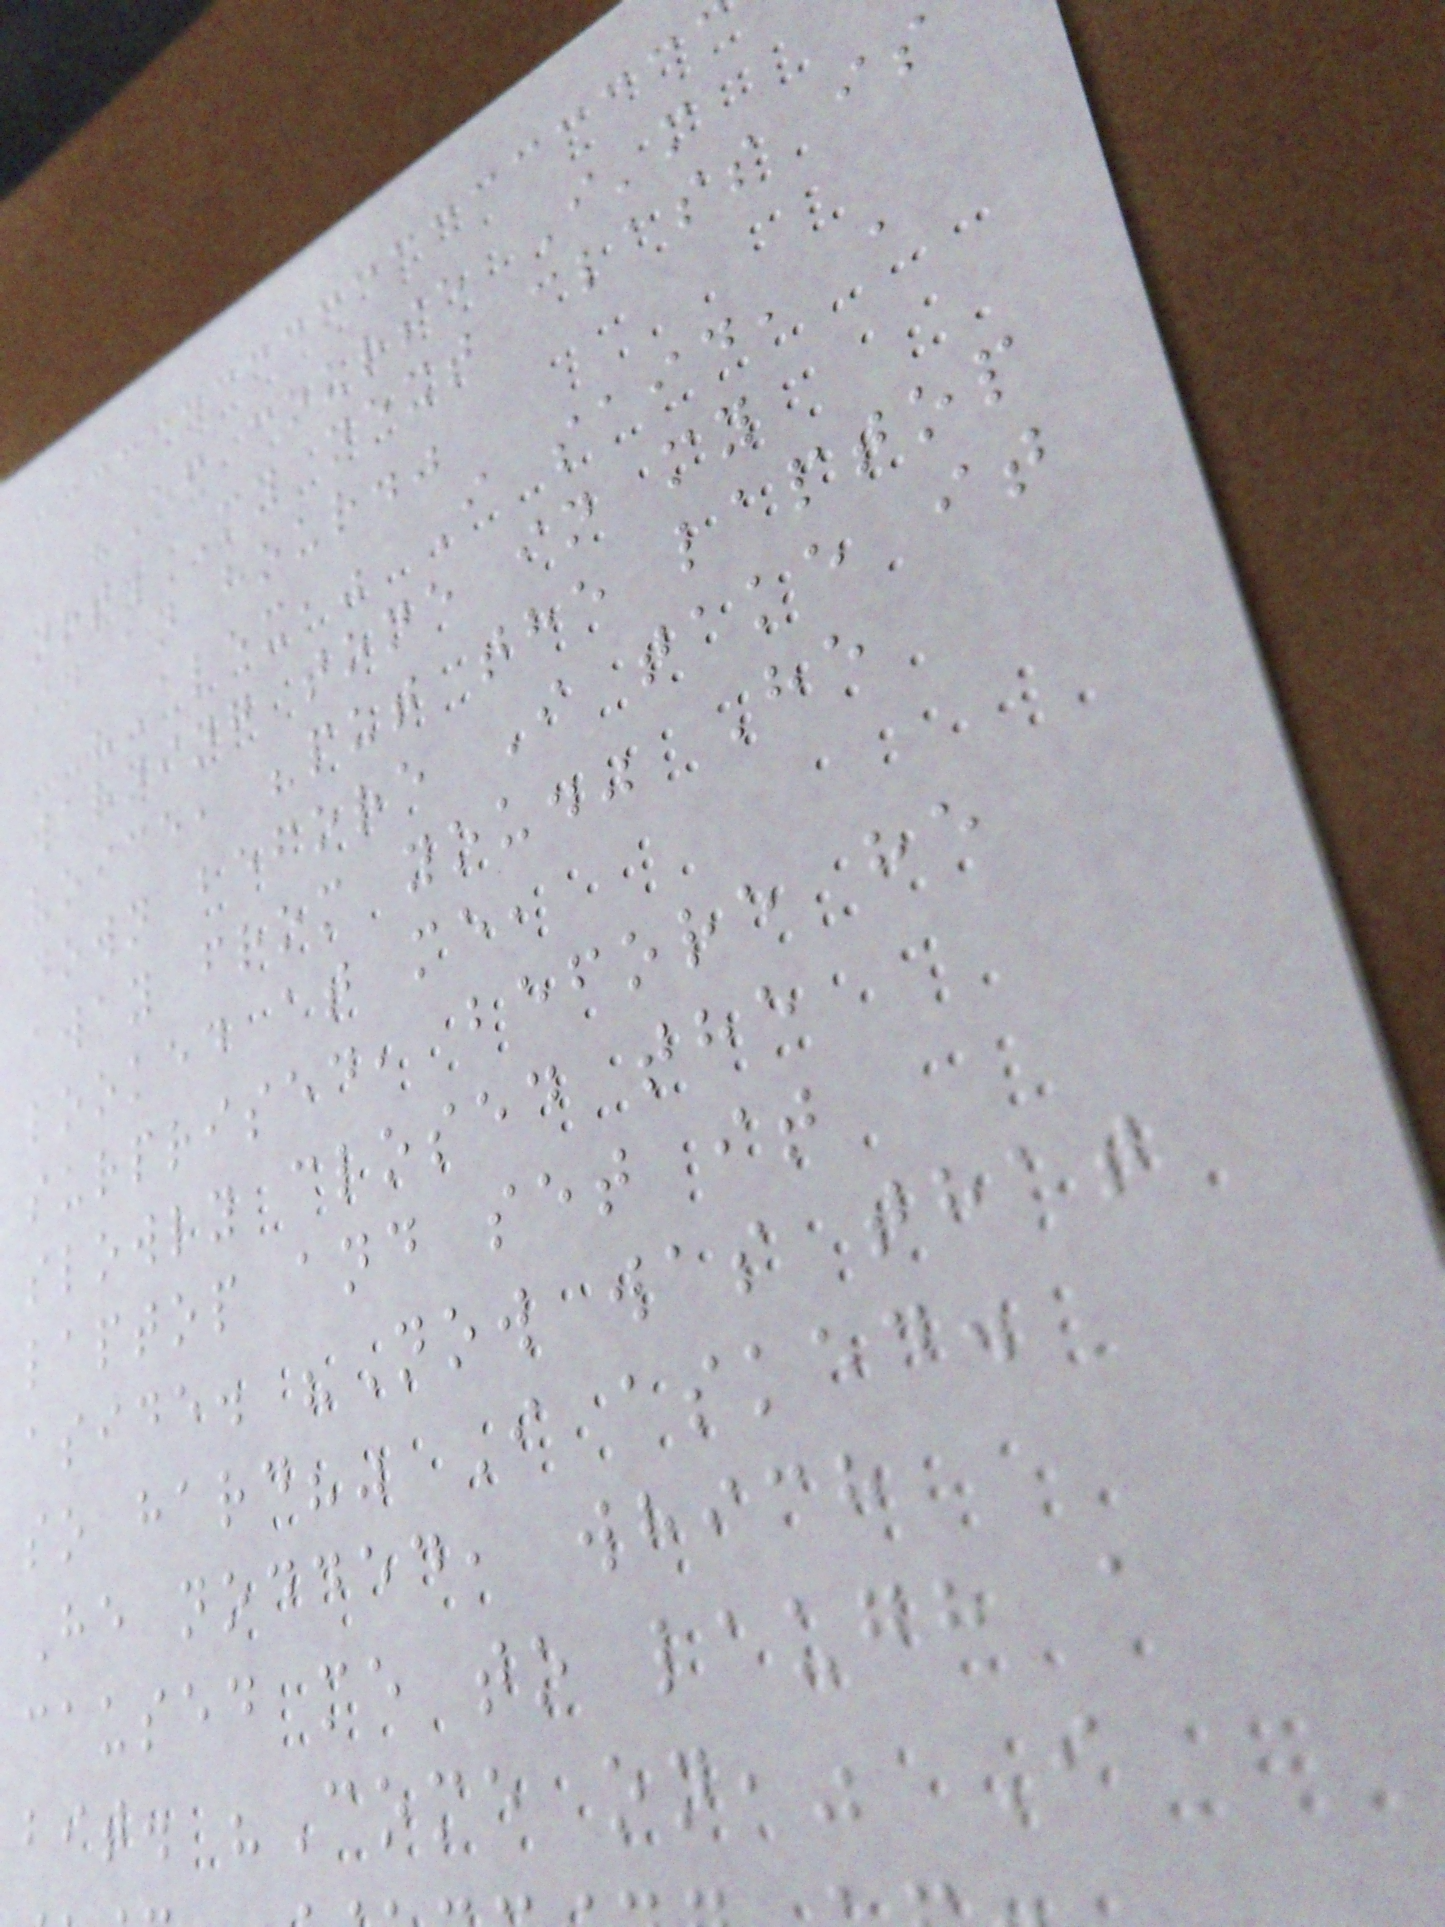"Of course I'm
not. My next class is
in an hour."
"Alex," I said, a
warning tone in my
voice, "put the laptop
down before I take it
away from you." He
looked at me,
surprised, before he
slowly closed the
laptop and set it
aside. "Now was that
so hard?" I asked.
He nodded, which
caused me to laugh a
bit. "Come on," I
